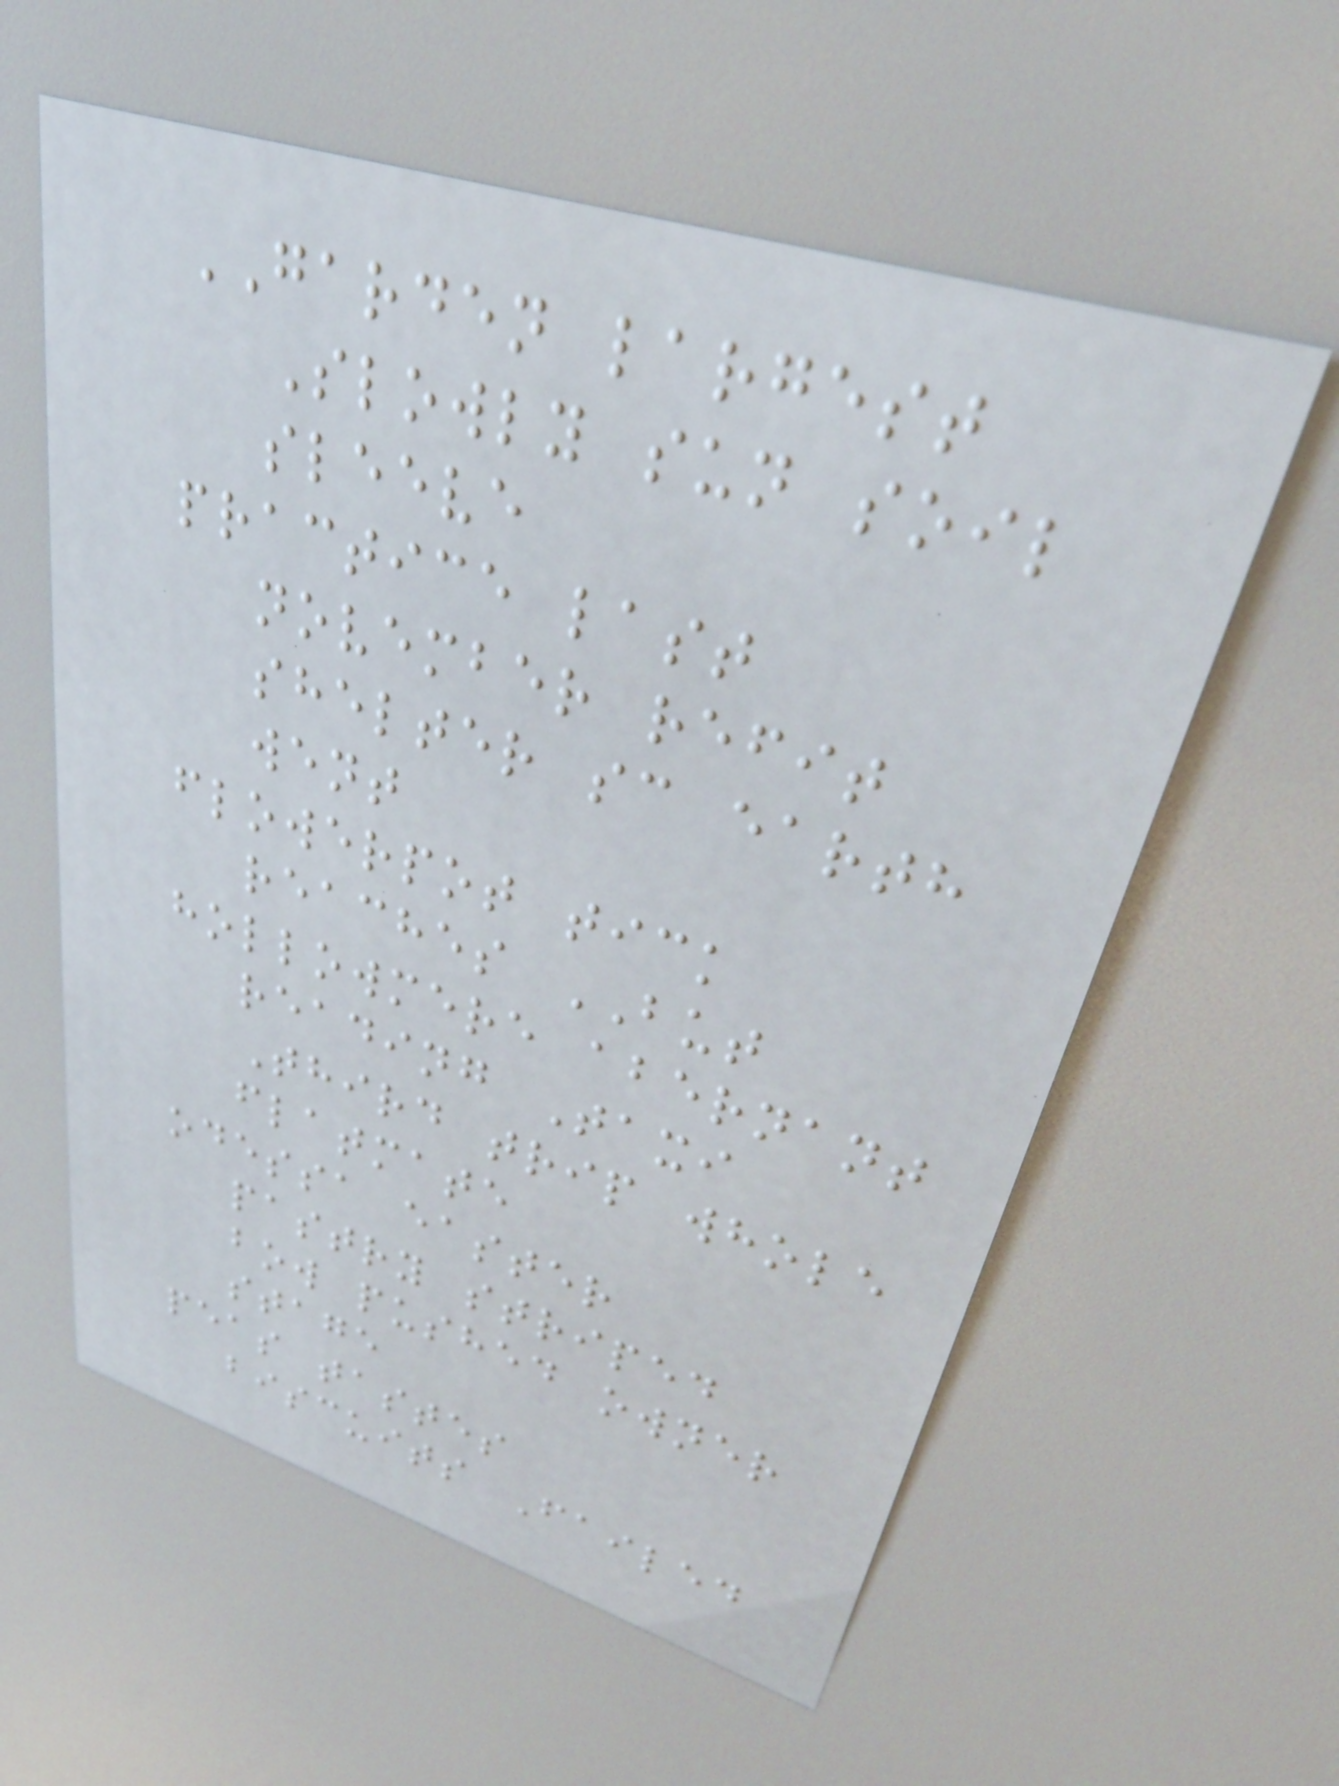GARDEN largest
Slowly sun soil
sleeve
practice last
november refit
shelter sc earth
went
flowerpot tick
reaches BUT
hollowmere abernant
reading Taxi
Third trip whole
flatmate
odessa easter
pastry striped
bow pushed owner
stage
peas tastes
biscuits Failed
